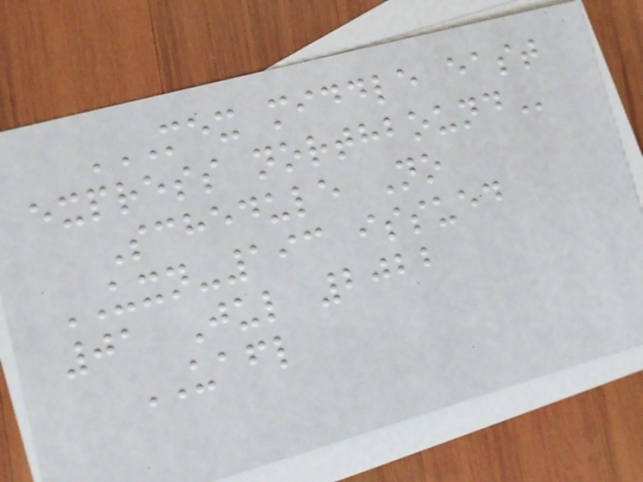MEX MIDDLE EAST
EXPRESS NORTHBOUND
Schedule No
UXN-193 issued
01 Jul 2022
UAFL
